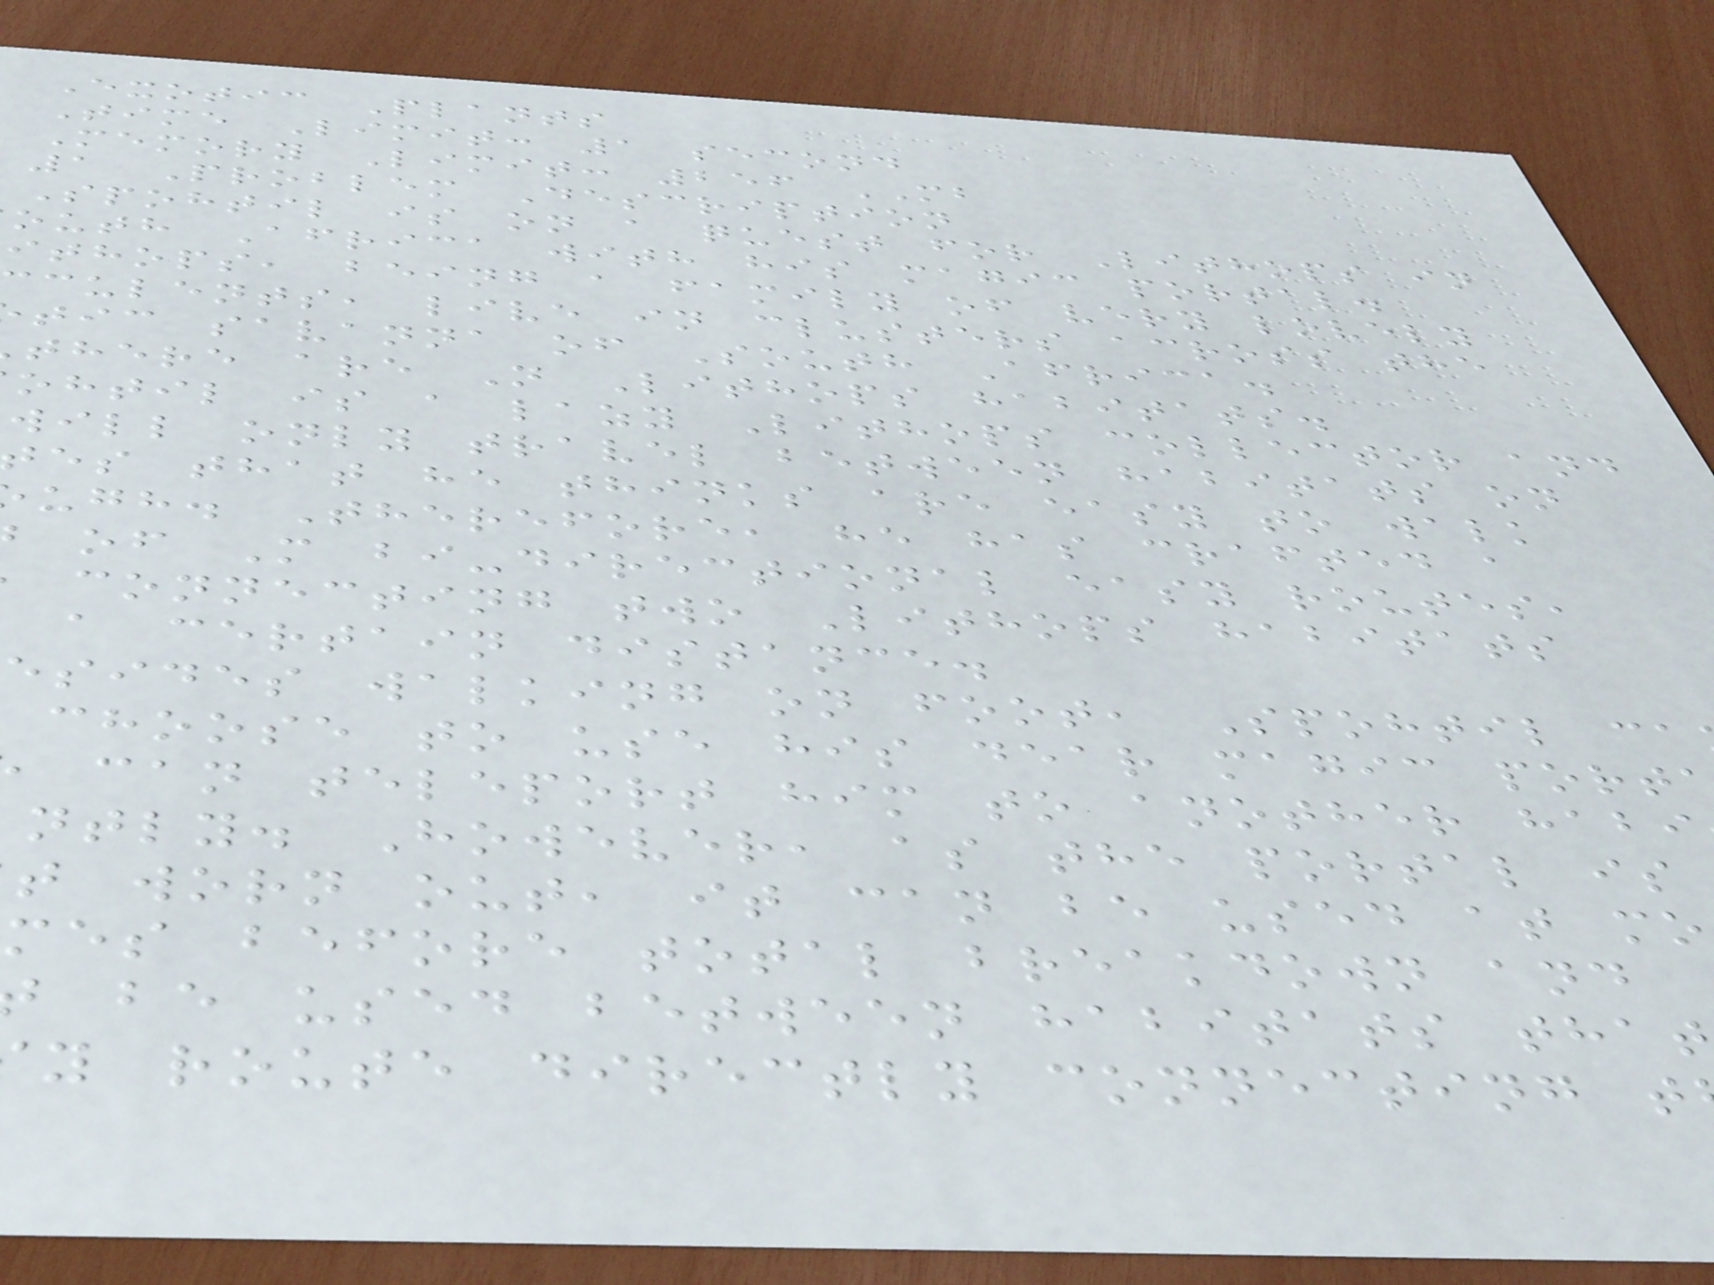Exotic Plants
Time Limit: 1 second
Memory Limit: 256 MB
1 Problem Description
Spohtil is on a quest for Lithops in
outh Africa with his magic portal.
ithops, being a family of very lovely
culents, live in clusters across the
tic savanna of South Africa.
there are N Lithops habitats.
ohtil is a lazy Lithops collector and
will only travel between habitats on
es that he thinks are easy to walk
ugh. Therefore, he has crafted a
of M bi-directional easy routes,
connecting two Lithops habitats
a certain distance.
esides walking on foot, Spohtil ca
choose to use his dear magic port
can teleport him to another habi
ntly. However, as the portal is
t worn out, it can be used at mo
mes before total breakdown and
be used between habitats that
y route directly connecting t
